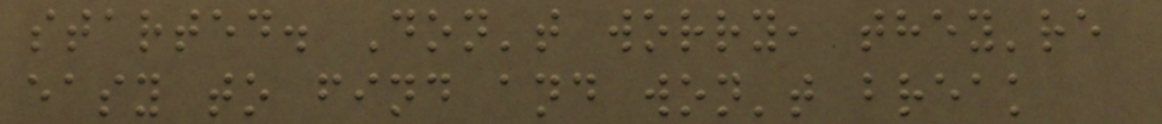started. Don't worry, they're
easy to find and won't break
